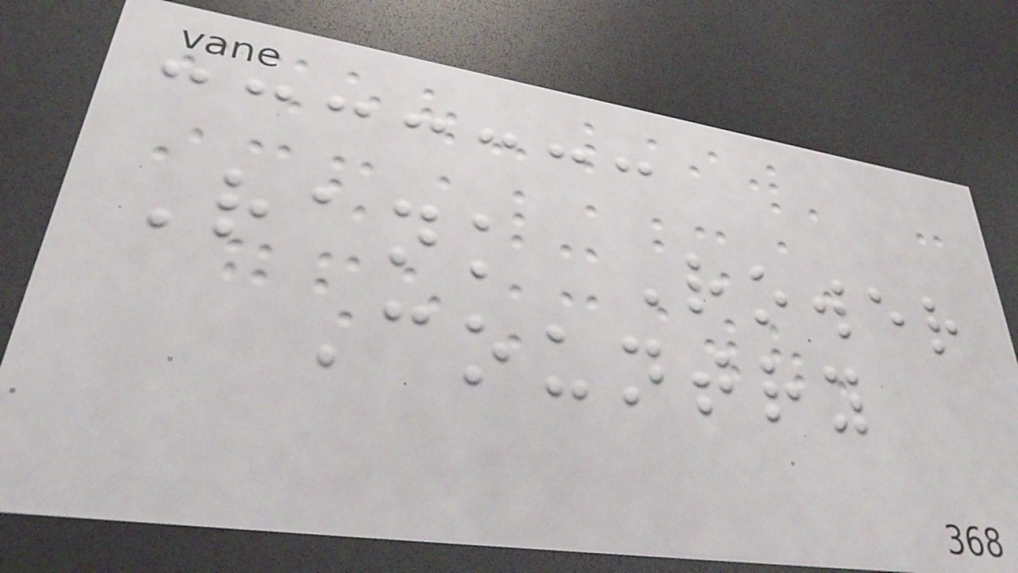Rank Rower
Country
